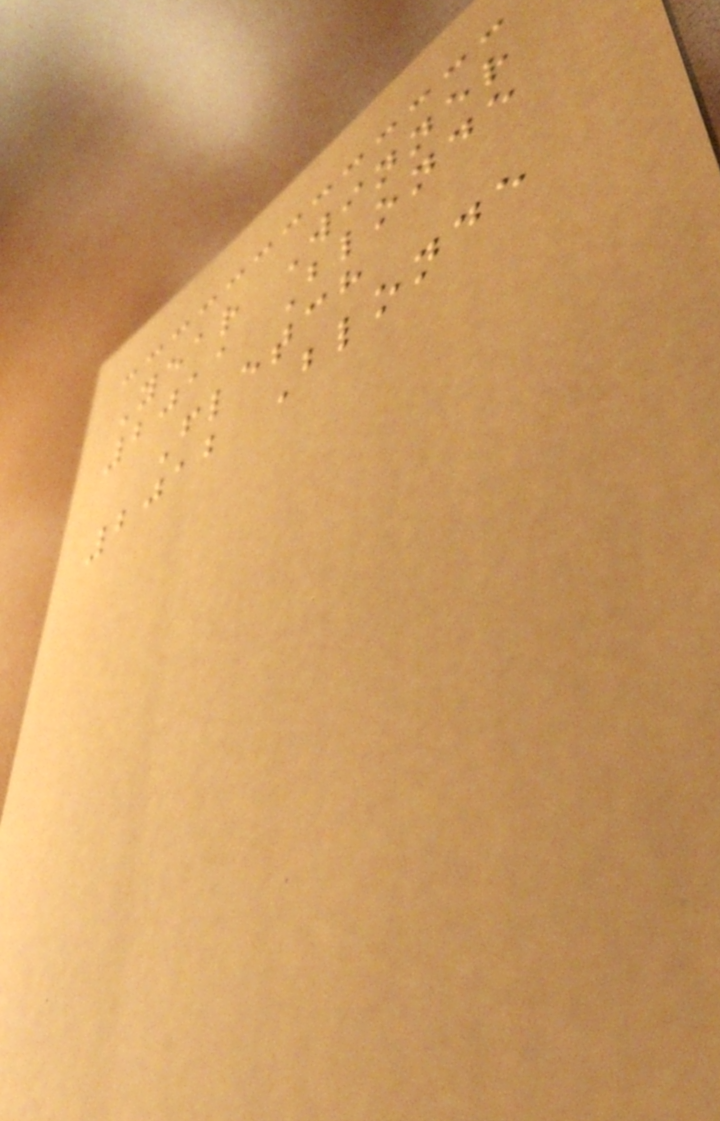Year Winner
2011 Blonde
Fletch
2012 Blonde
